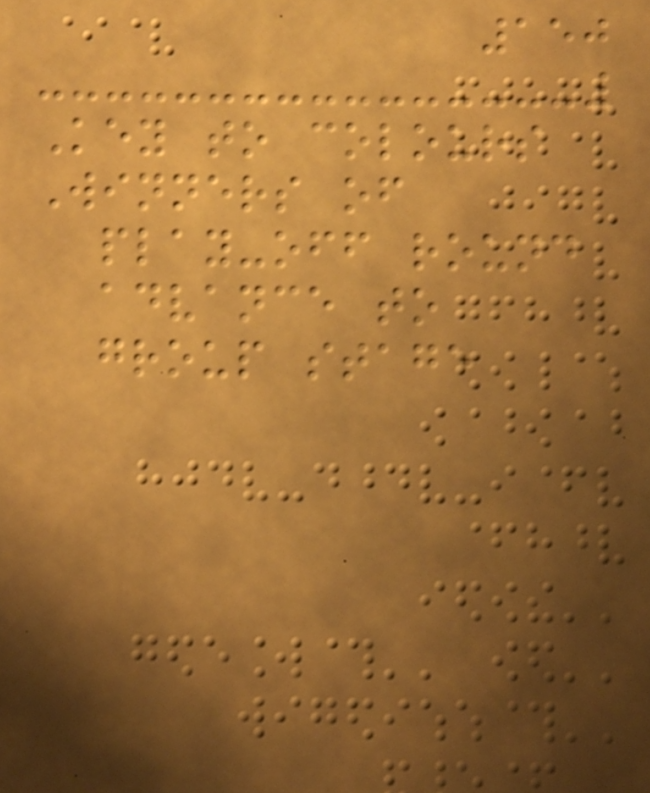150
Key to colours
Winners of
play-off round
advance to
group stage
